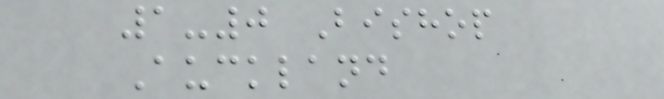1-0 Bishop
Auckland
